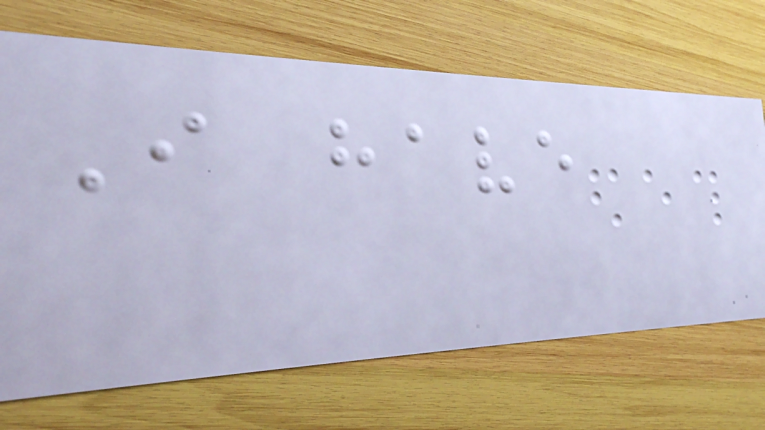I have
